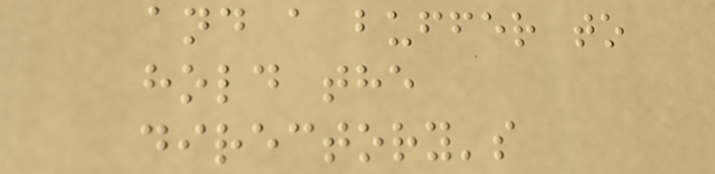and a buffer to
hold the
directory's
